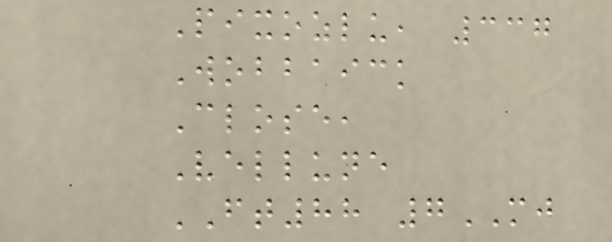Pixozlu, 337
Wobbaick
Close,
Vellune
FT88 7MJ
